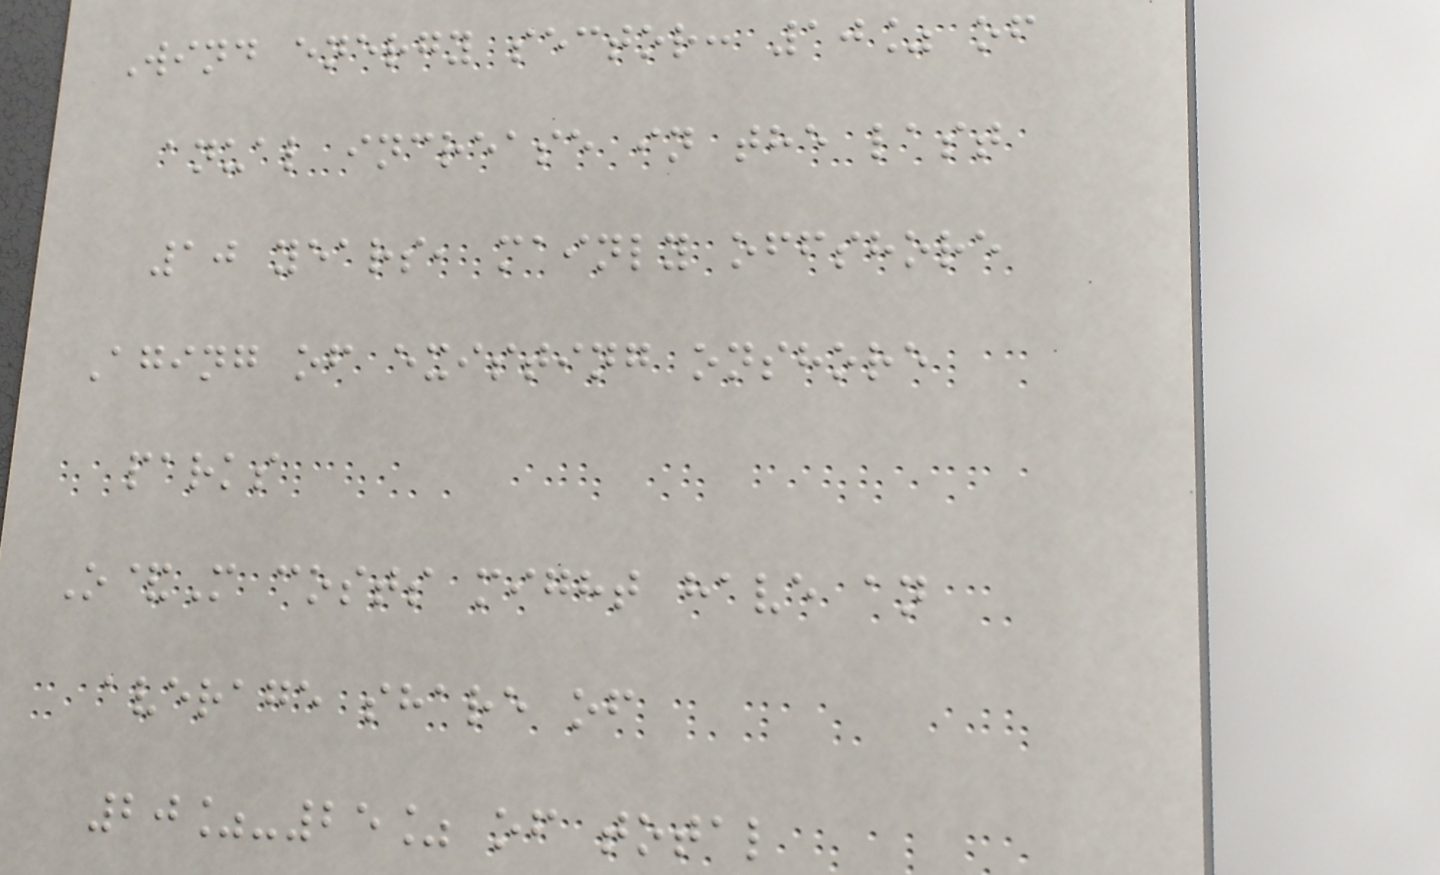Wind energy sector: 10% of
anual increase in the last
10 years, mainly offshore
Aging of existing onshore
parks
O&M costs might have an
average share of
20%-25% of total
